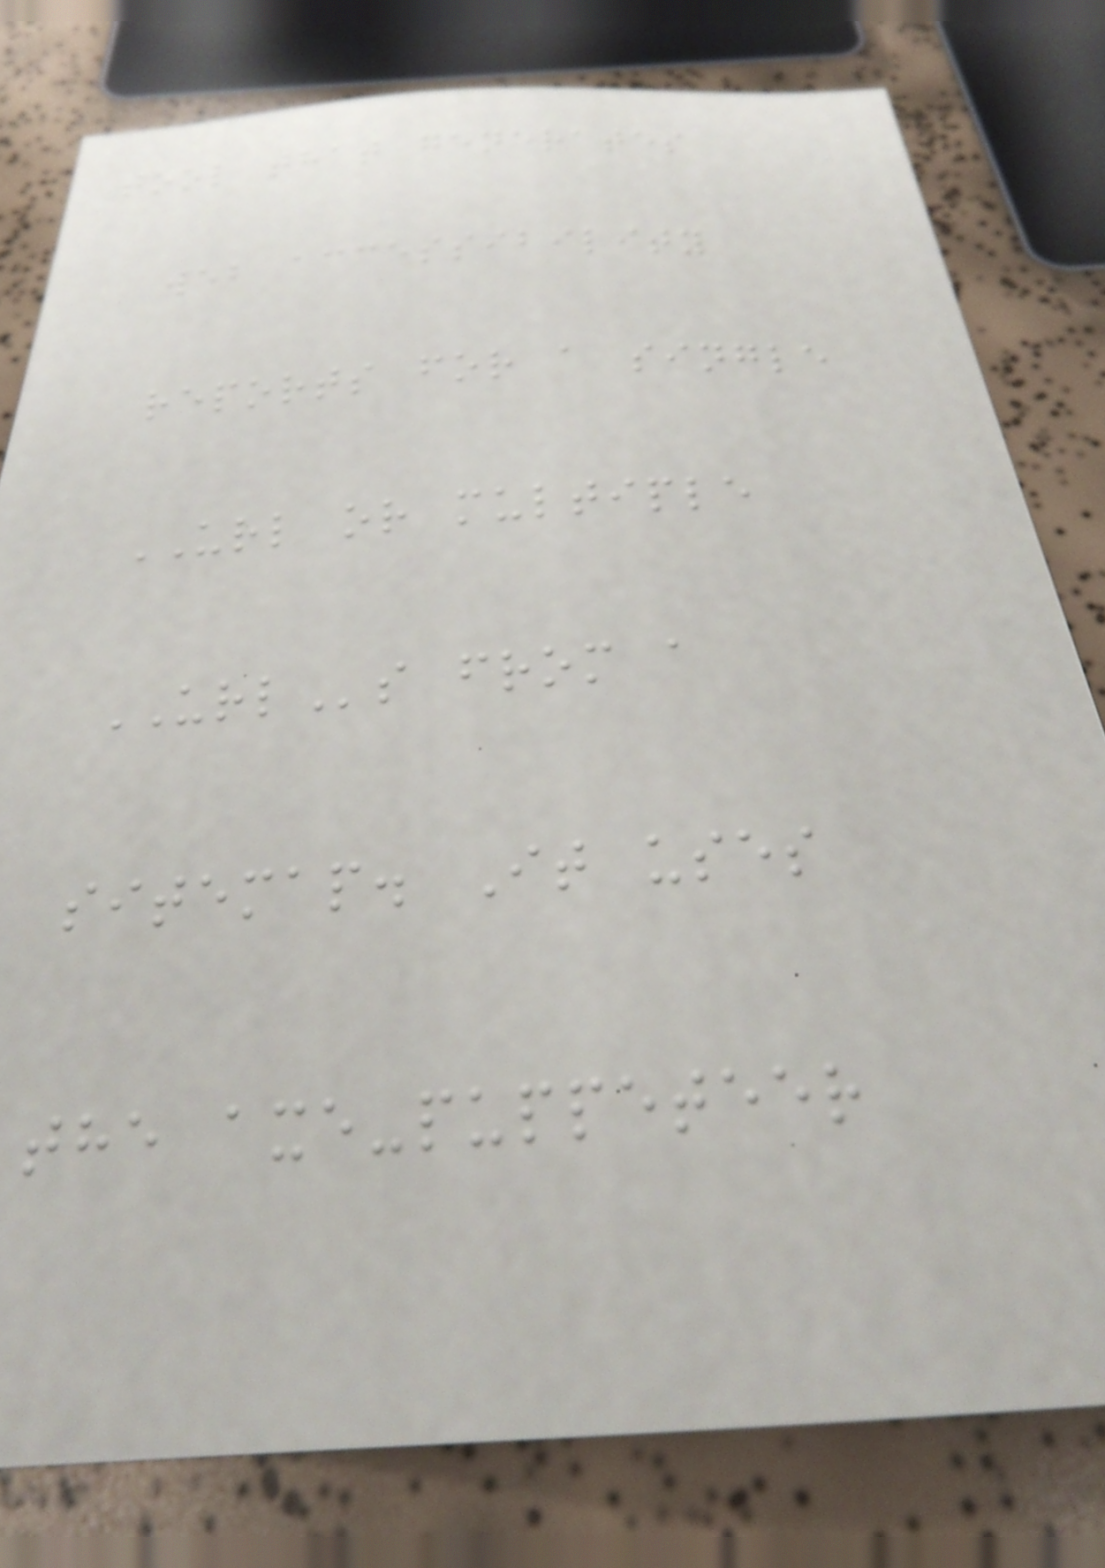tool that generates
web accessibility
reports for a single
URL or multiple
URLs from a
sitemap. It uses
the axe-puppeteer
